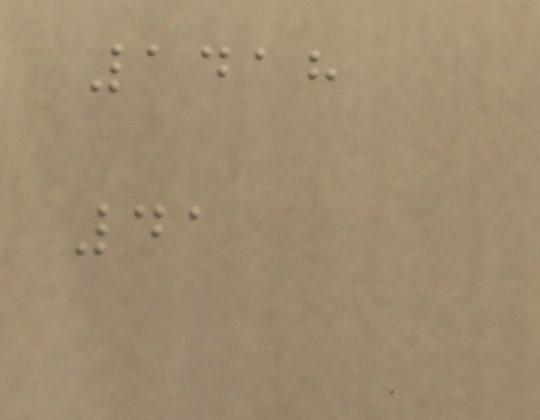1418
41
